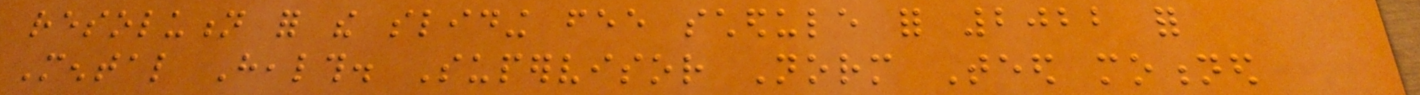resolution for the sliding fee schedule for 2022 for
Mental Health. Supervisor Norm Teed motioned
